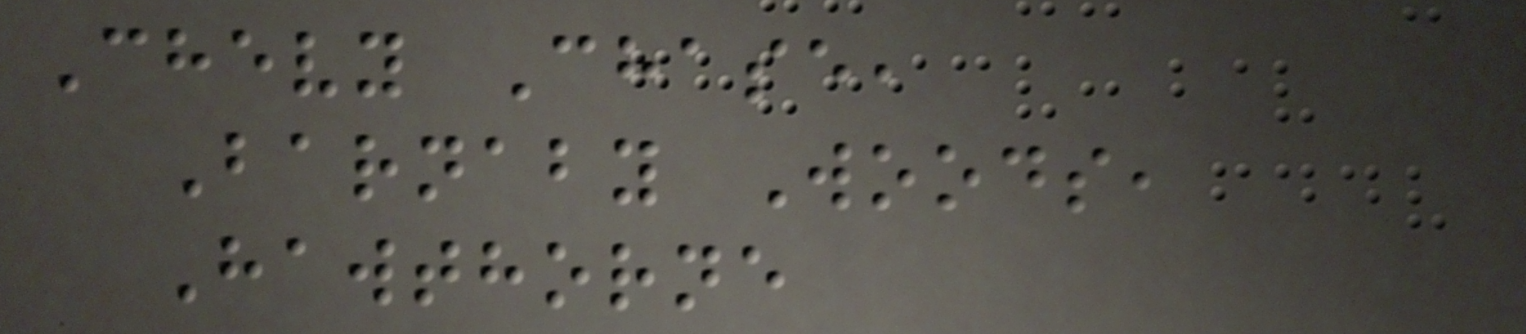Chevy Chase,
Barnaby Woods,
Hawthorne
